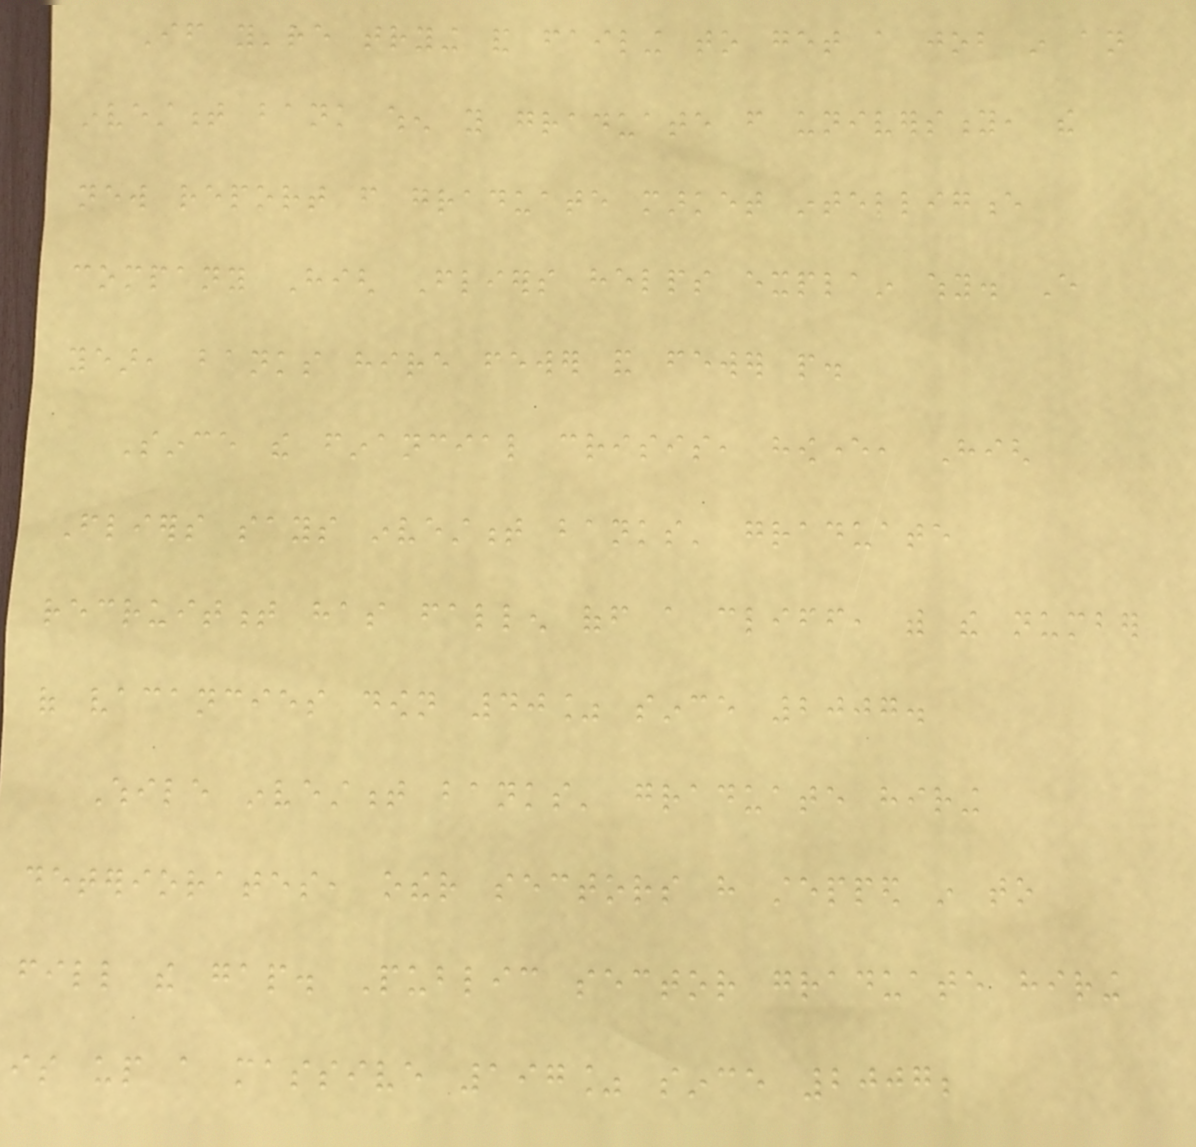If you're trying and failing to get a job in an
investment bank when you graduate from university, the
new report from graduate market intelligence
company High Fliers helps explain why. Every
year, banks hire fewer and fewer people.
Since the financial crisis, however, High
Fliers says investment banks' graduate
recruitment has fallen off a cliff, with the number
of vacancies down 40% since 2007.
While investment banks' graduate hiring
deteriorates, other sectors have stepped in to
fill the gap. Public sector graduate hiring
is up a massive 197% since 2007;
